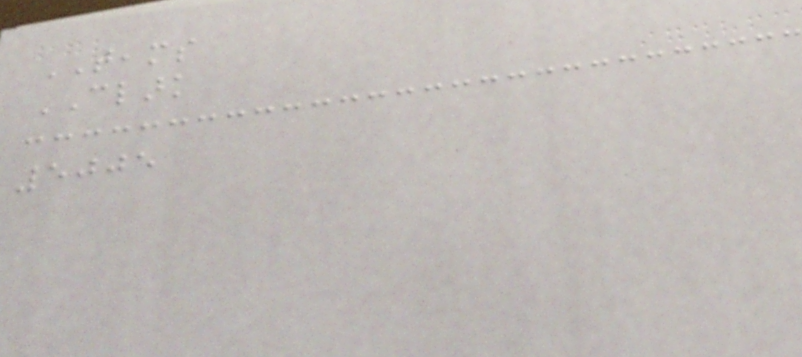TEAMS
CLARK
5005
